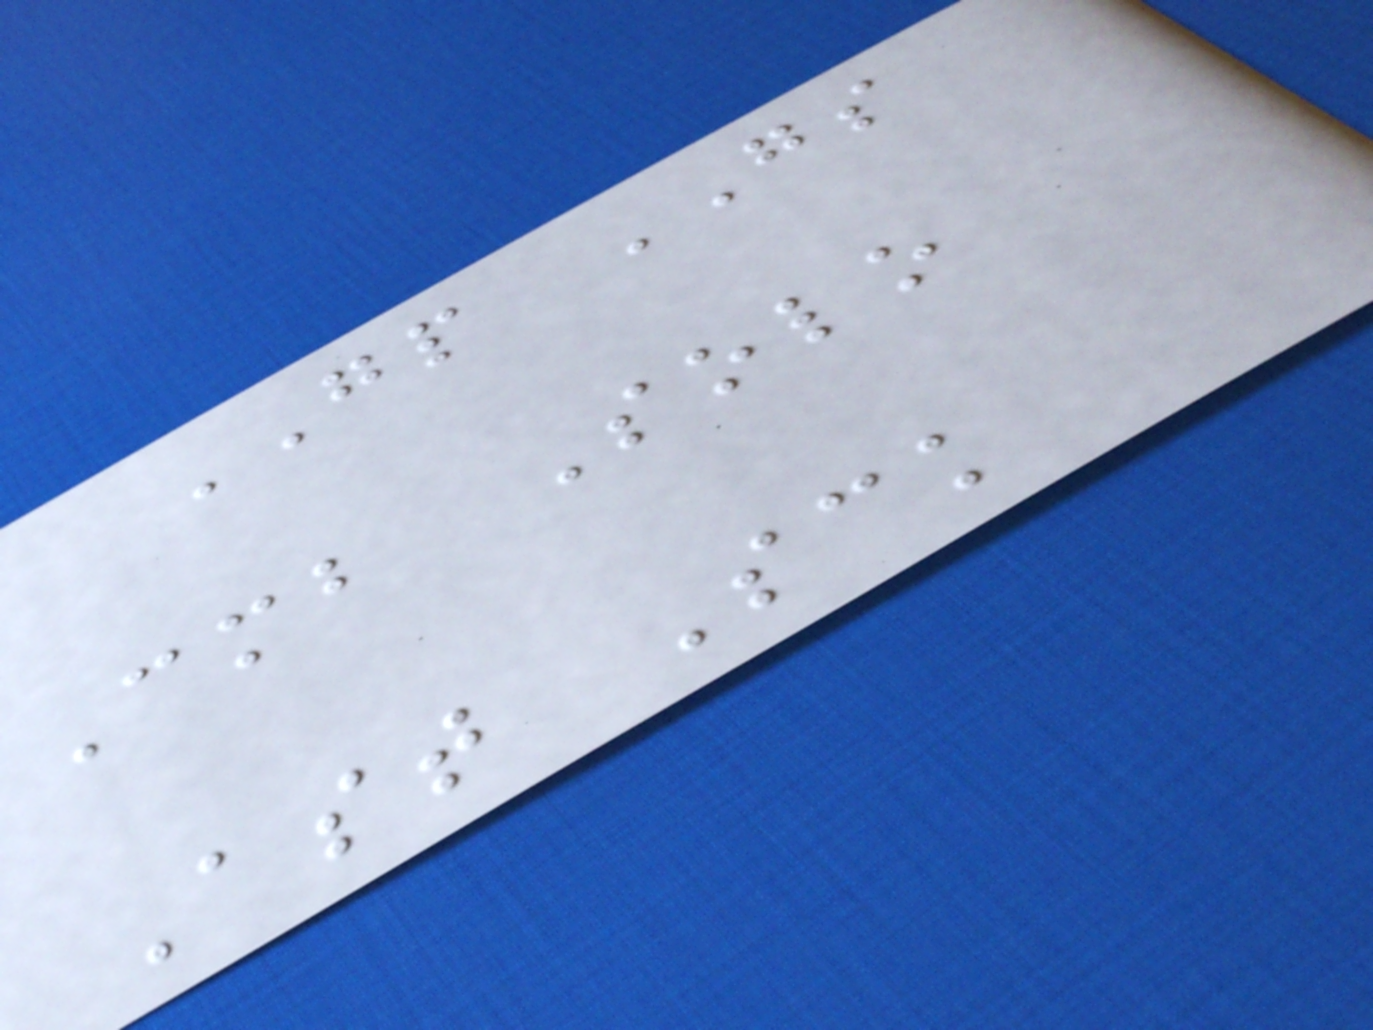GP GS
Cmb Solo
Ast Sck
